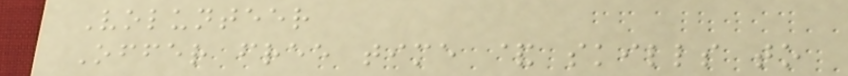Volunteer
Offer free time & skills to
